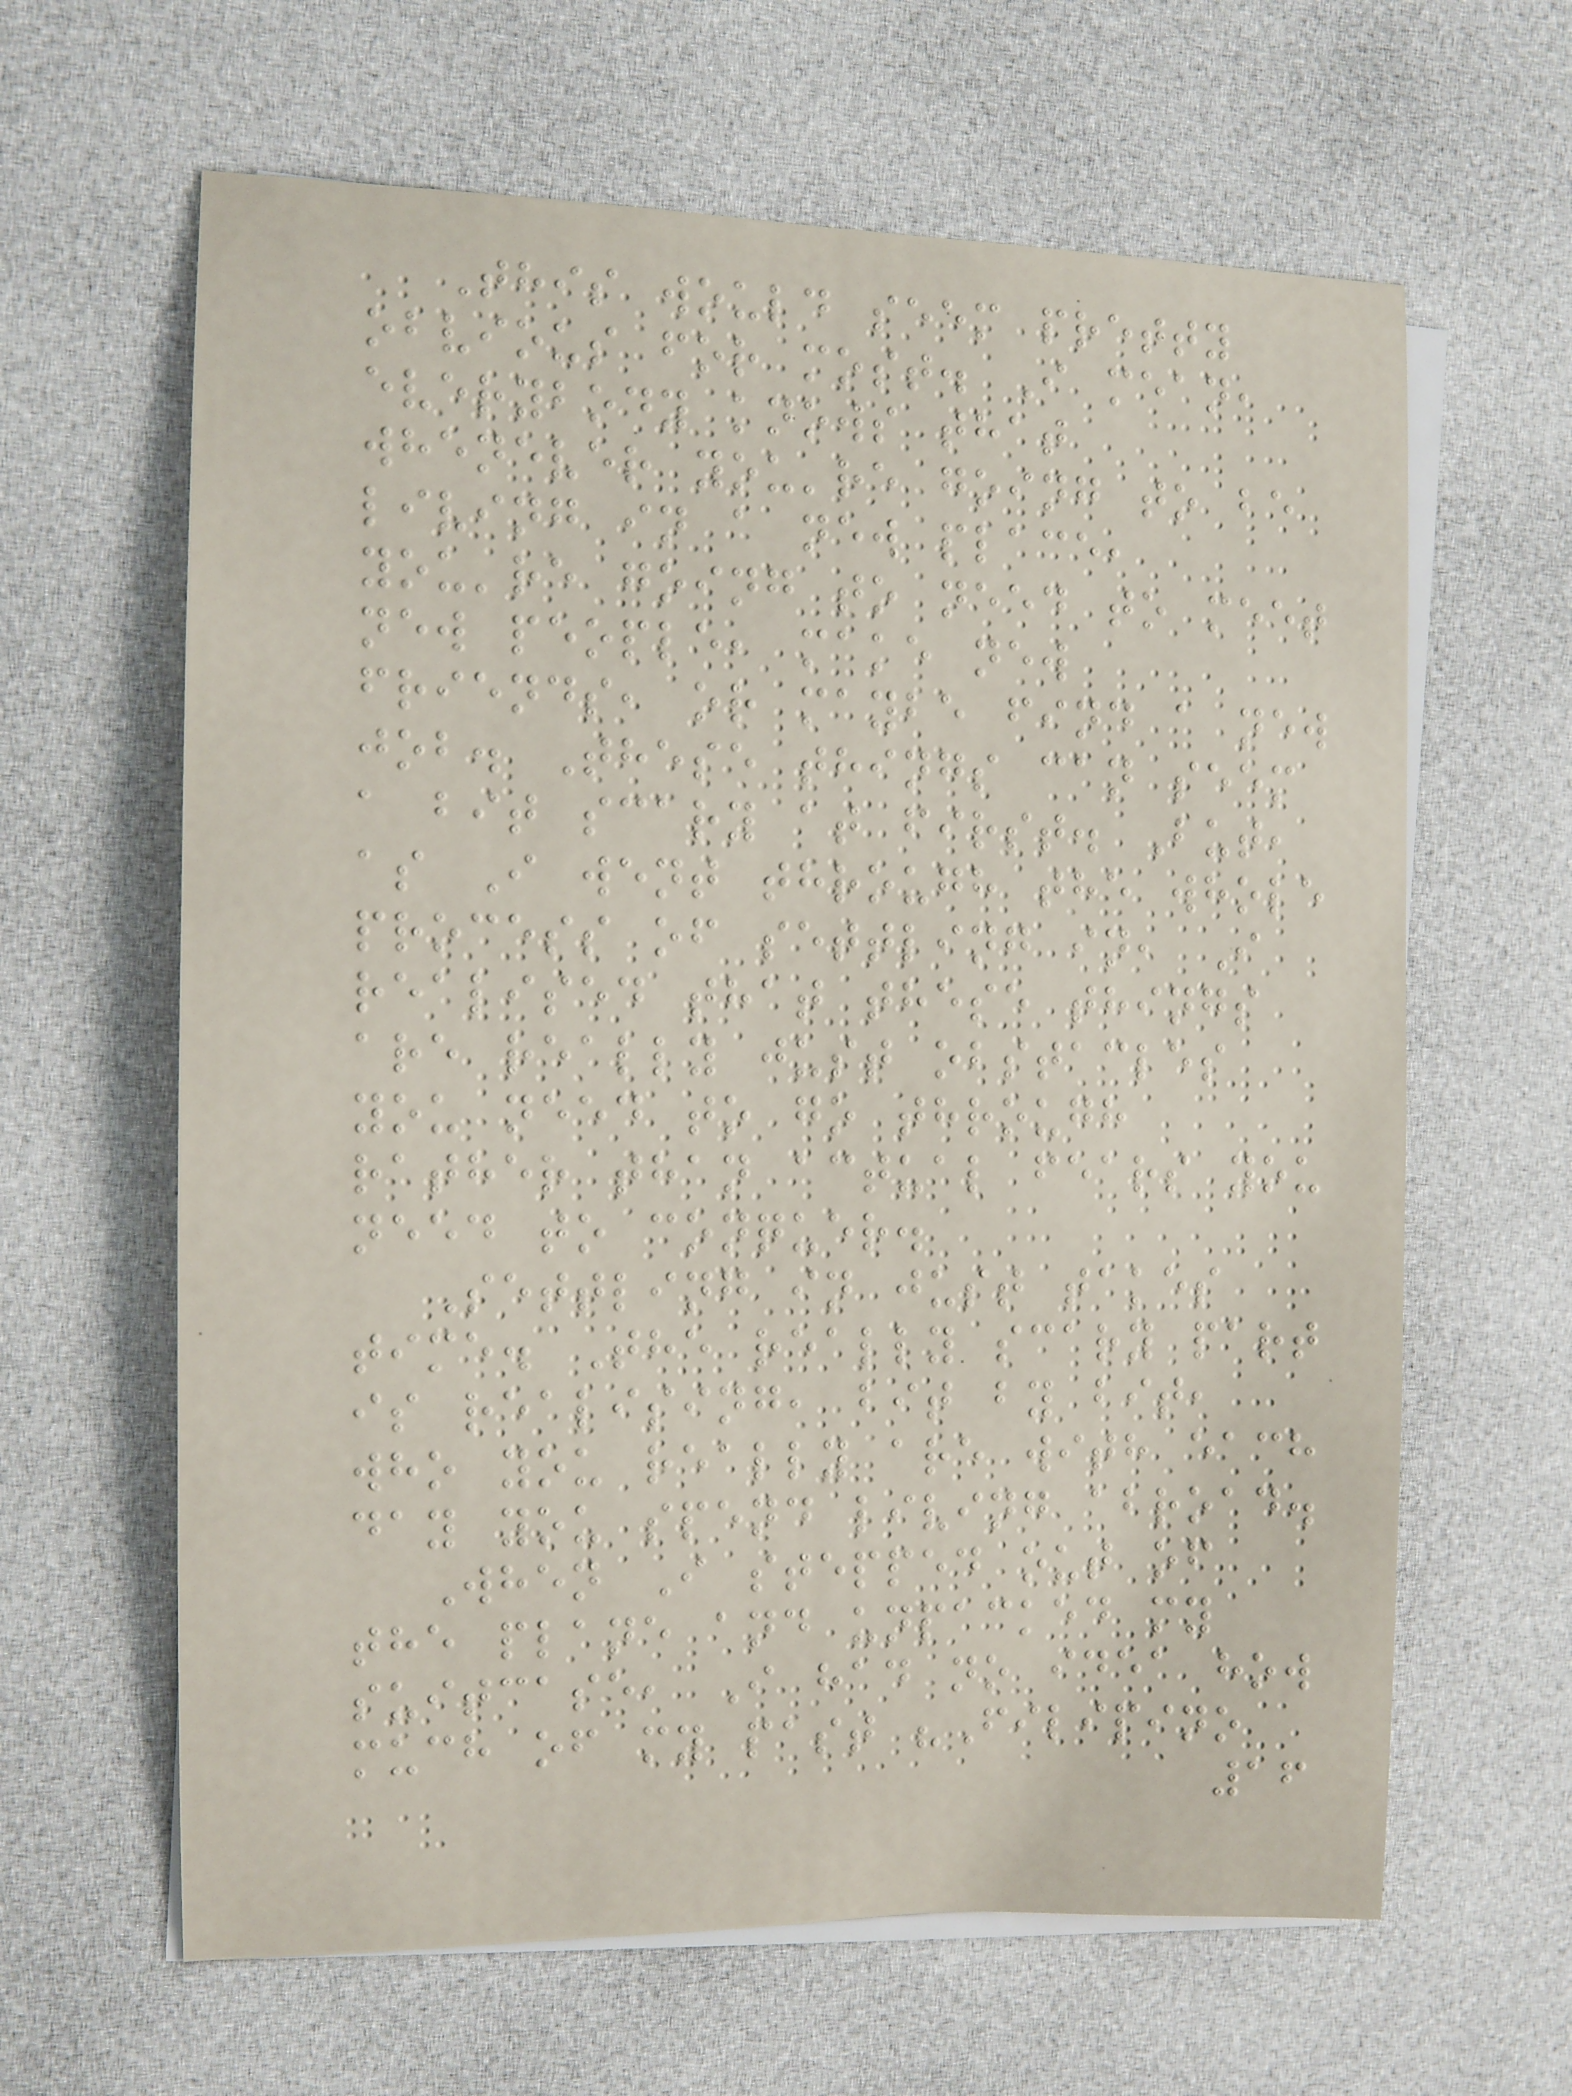This would seem pretty
obvious for most. I mean,
everybody knows that
whenever you're going to be
living in a new place,
you're going to need to meet
new people, make new
friends, or maybe find a new
job. These things can seem
a bit scary at first. But,
as I went through the whole
process of settling in, I
realised that these things
are really just obstacles
you need to go through
rather than actual fears you
need to conquer.
Settling in just takes
time. The really scary part
is realising, bit by bit,
who you really are with each
day you spend living abroad.
When I stepped out of
the plane and unpacked my
suitcase, I had no idea how
much of my past "Filipino
16
